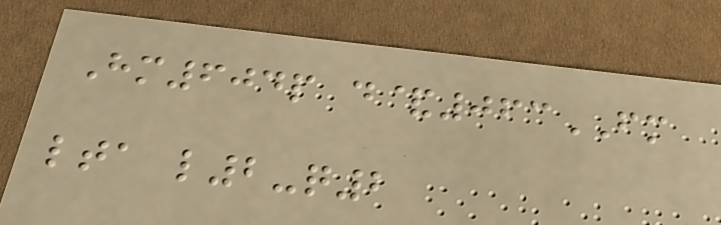Hm604p d&063FM
lta l2-q2
